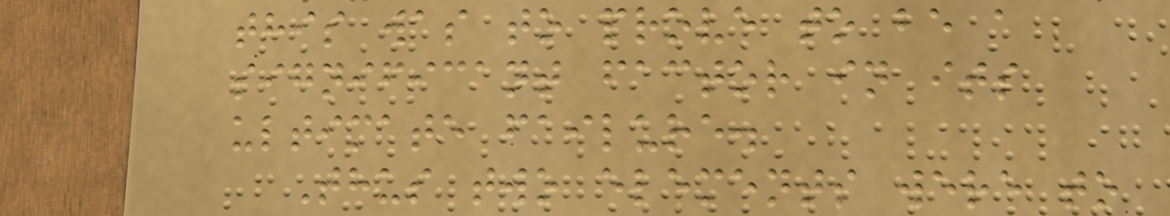this was to prove to be a
significant factor in its
ultimate failure.
Thus two elements were to
